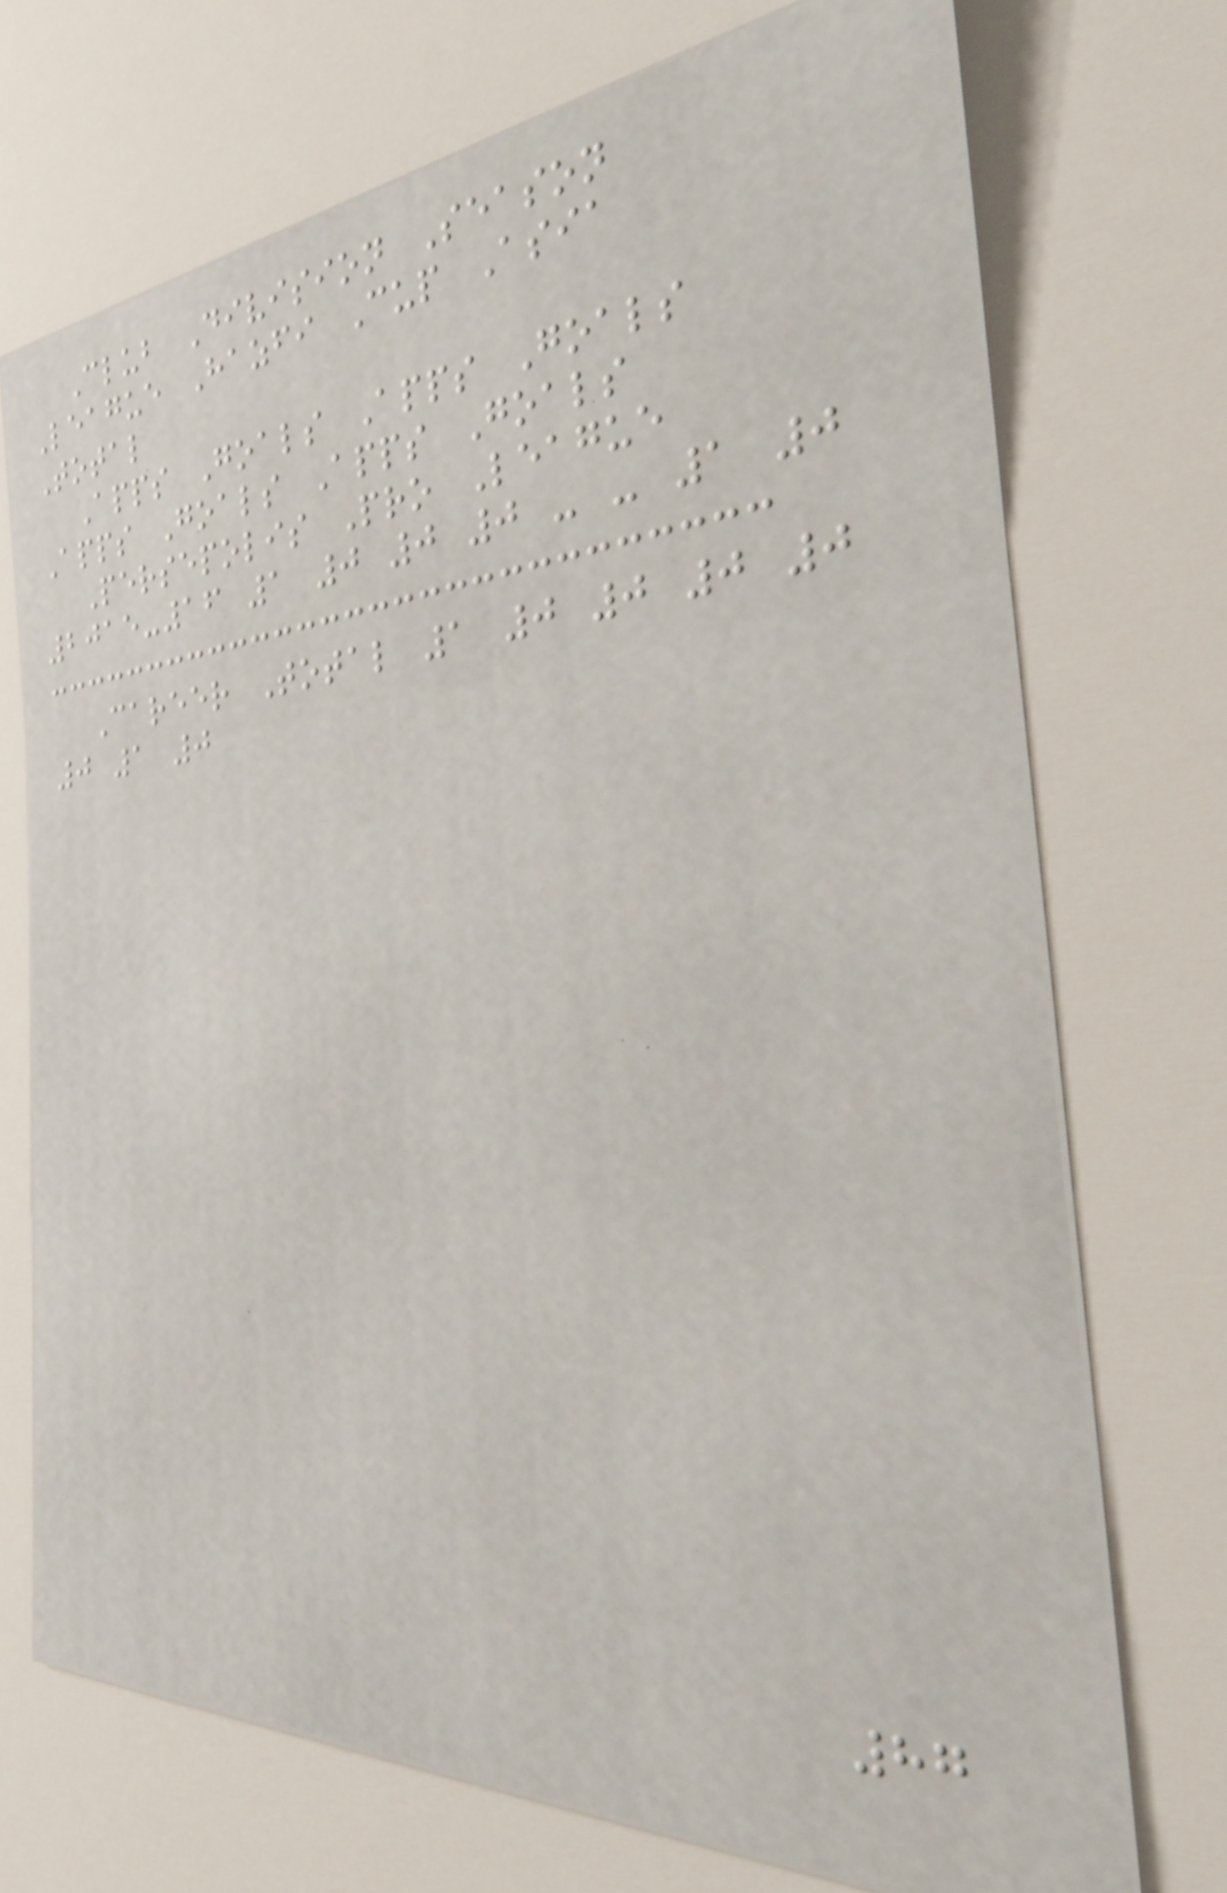Club Division Season
League Hazfi Cup Asia
Total
Apps Goals Apps Goals
Apps Goals Apps Goals
Persepolis Pro League
2015-16 1 0 0 0 - - 1 0
Career Total 1 0 0 0 0
0 1 0
87
